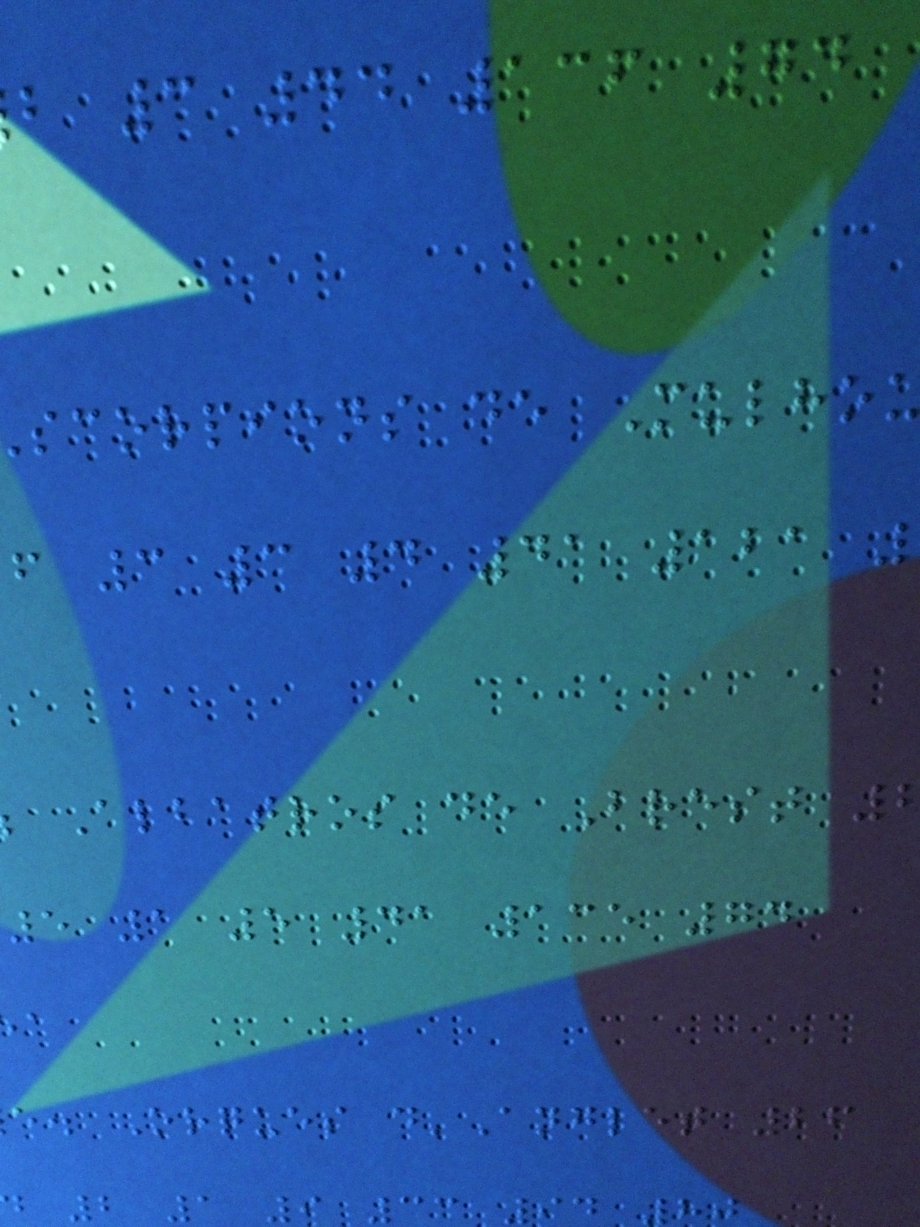b 3 44 136 74
scorpions de Mulho
f 3 3 4 41 121
Albatros de Brest
5 1 5 41 135 74
e. Orques d'Anglet 26
2 1 9 33 9
